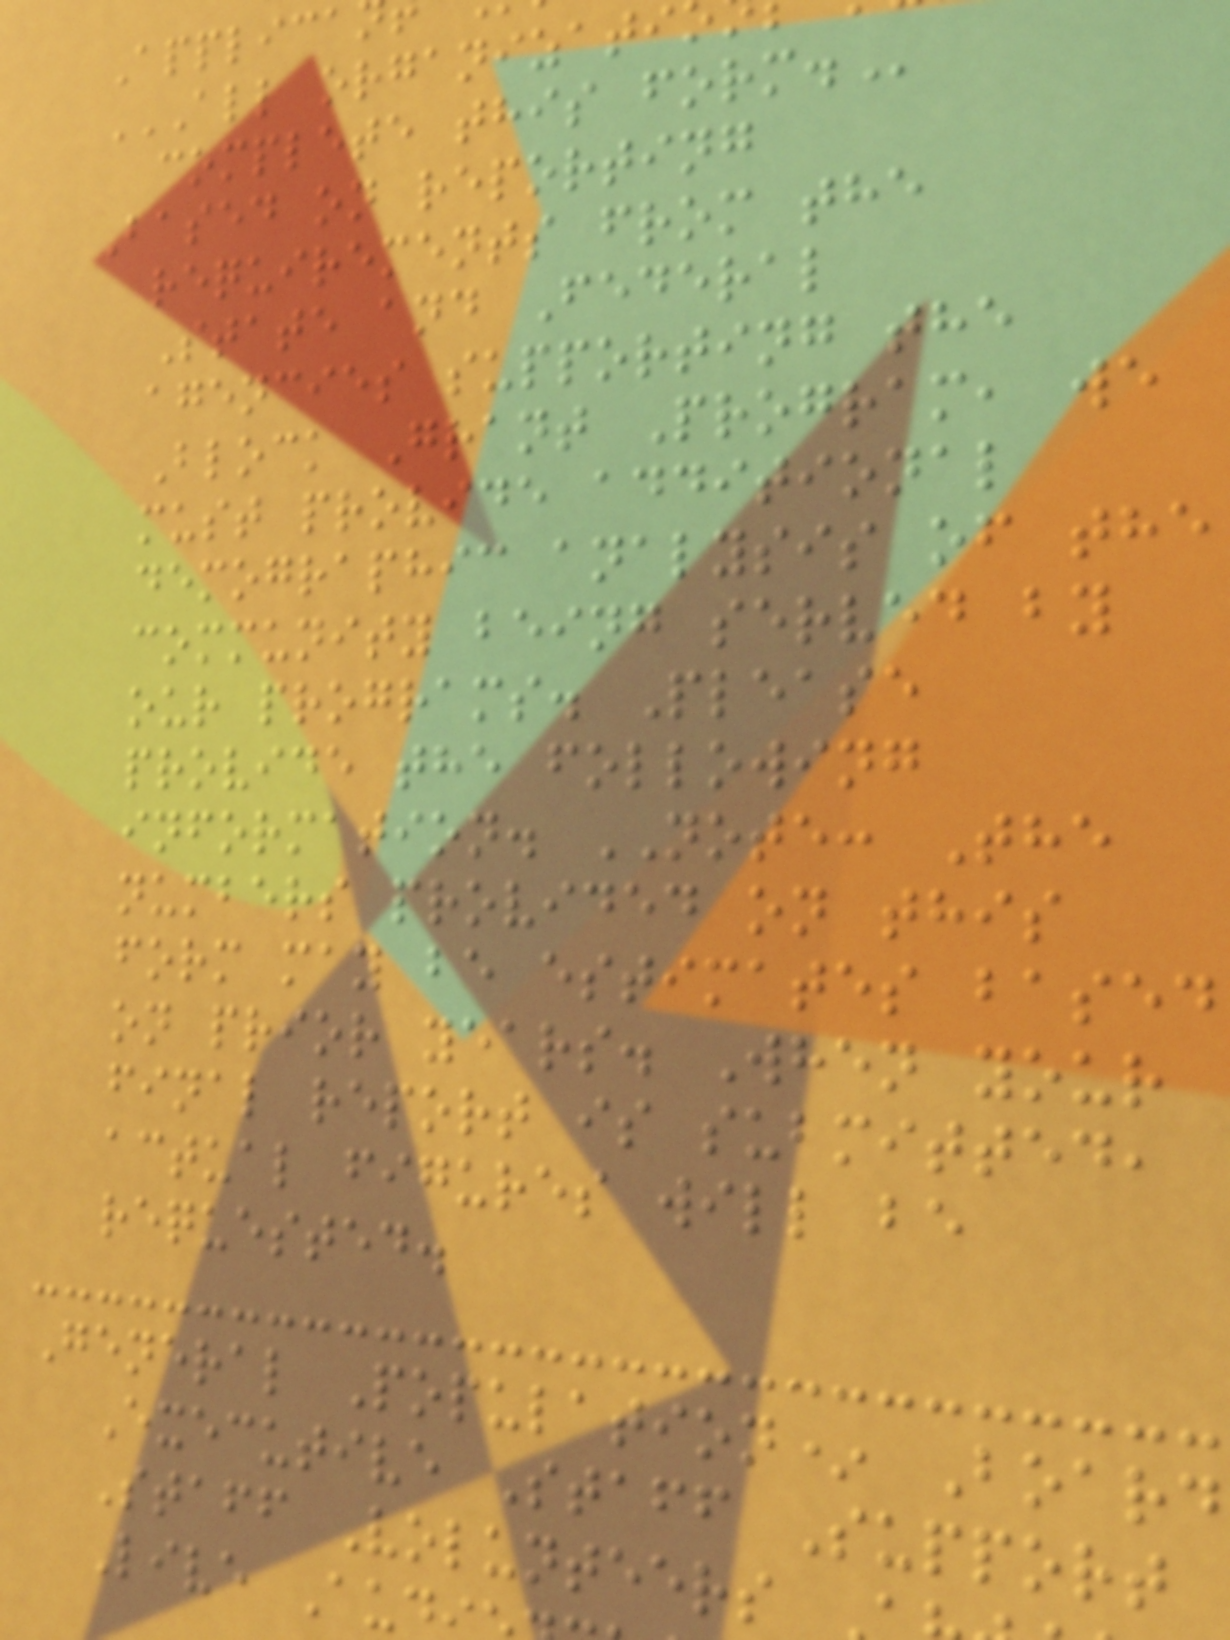Applica
complete this
Based on reporting
requirements from the
State and Federal
agencies supporting the
Block Grant Program, we
must provide additional
demographic analysis of the
community being served by
our programs. Please
provide the following
information. NOTE: The
numbers provided on this
form may be estimates based
on prior years. When your
final report is submitted,
actual figures will be
requested.
General Population* Board
Executive Staff Support
Staff Volunteers
Live Aud
